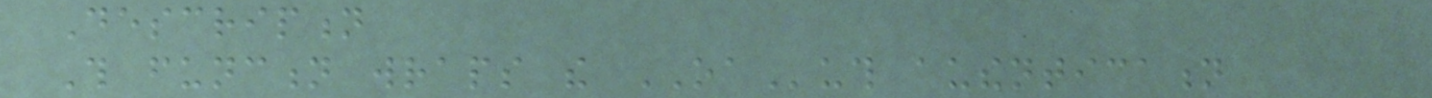Description
This function wraps the OAuth authentication
